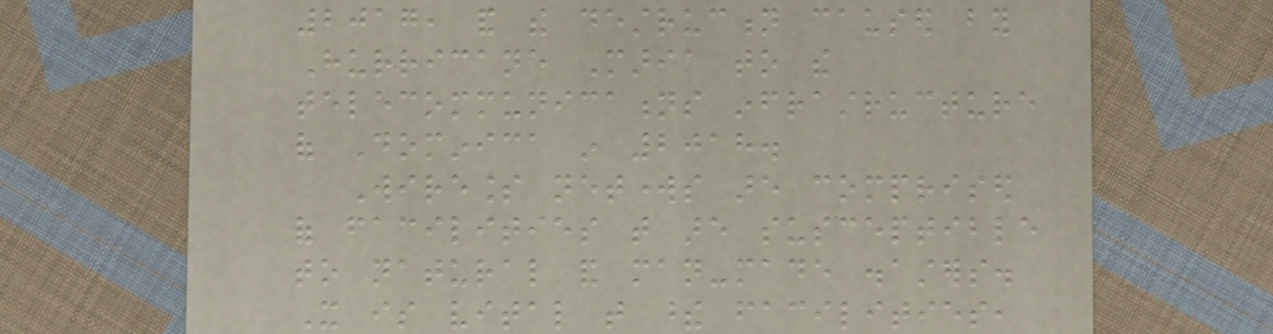2017, and the destruction caused by
Hurricane Maria to the
telecommunications infrastructure
of Dominica in 2018.
Wireless networks are comprised
of facilities that are susceptible
to natural and man-made disasters.
It is vital that these facilities,
